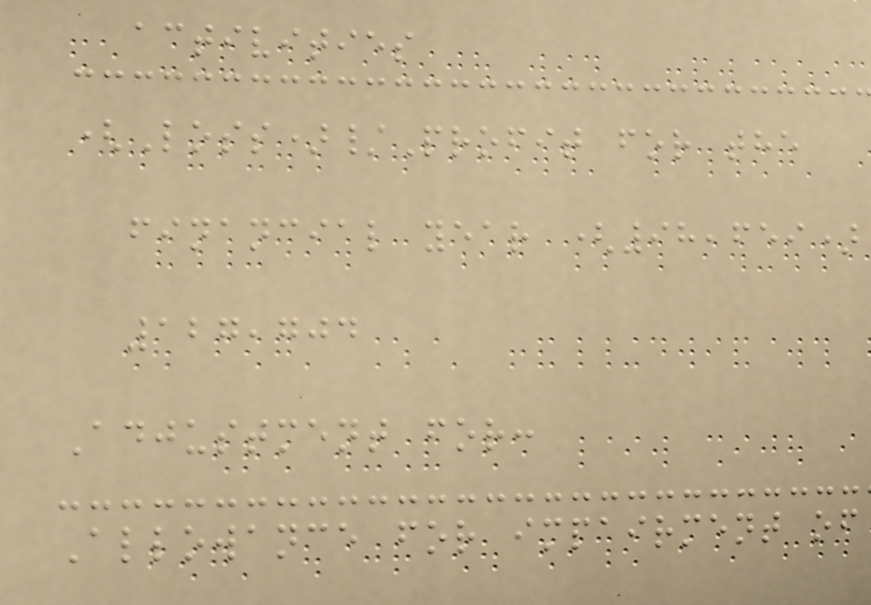activities
(Loss)/Profit for the
financial year (98,659)
127,704
Adjustment for:
Allowance for impairment of
